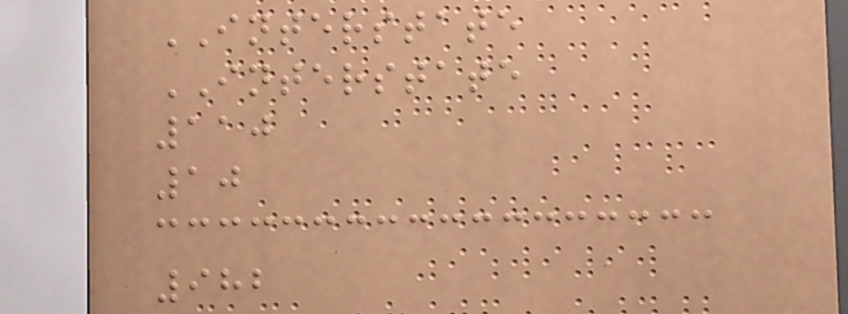INTERSTATE
INTERSTATE
110
10
982
